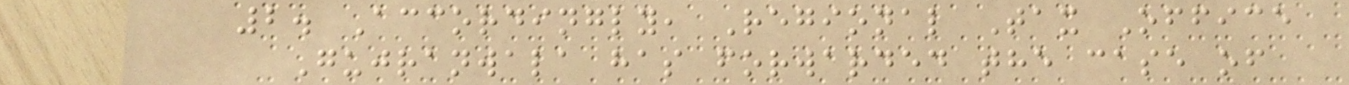2. Accordingly, Regional Tax Office
Gujranwala has forwarded the case of
